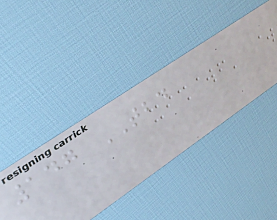147 TBD
